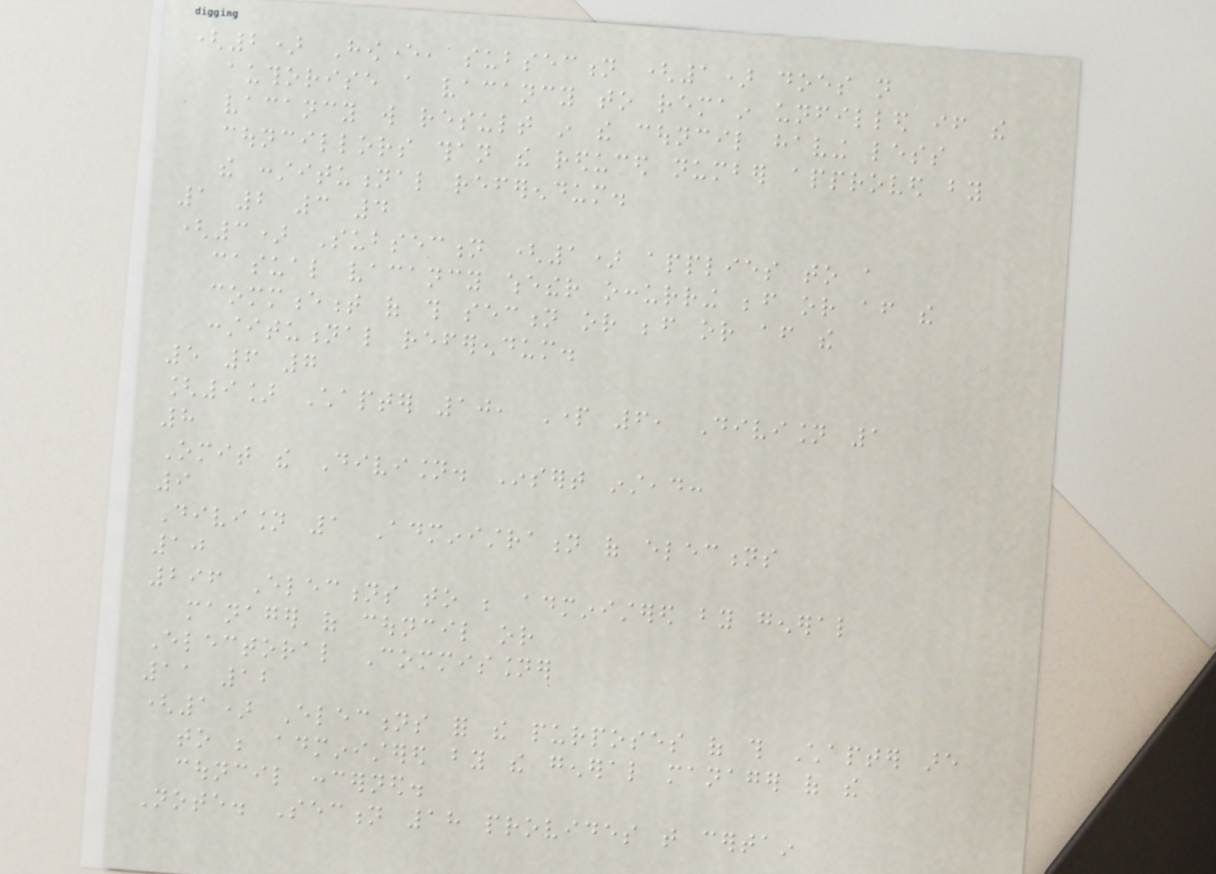(2) However, subsection (1) does not
authorise a vacancy to remain unfilled if the
vacancy will result in the council having less
councillors than the reduced number approved by
the constitutional referendum.
1 2 3 4
(3) Subsection (1) applies to a
casual vacancy whether occurring before or after the
commencement of this section or before or after the
constitutional referendum.
5 6 7
[9] Chapter 10, Part 6, Division 1
8
Omit the Division. Insert instead:
9
Division 1 Administration of elections
10
296 Elections to be administered by general
manager of council or
Electoral Commissioner
11 12
(1) Elections for the purposes of this Chapter are
to be administered by the general manager of the
council concerned.
Note. Section 18 provides that certain
